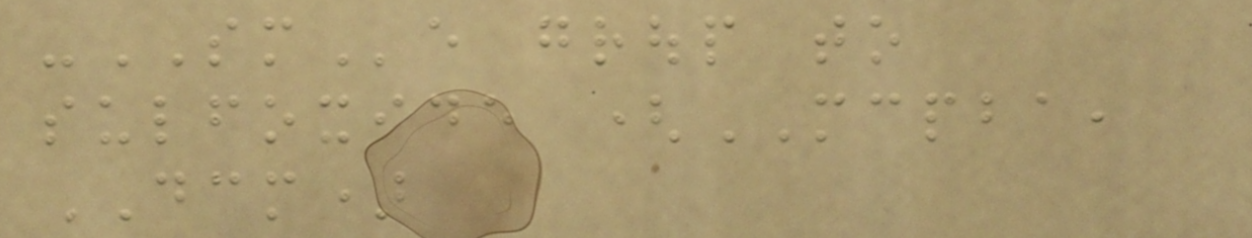-SMe group to
sulfoxide (MCPBA,
DCM)
